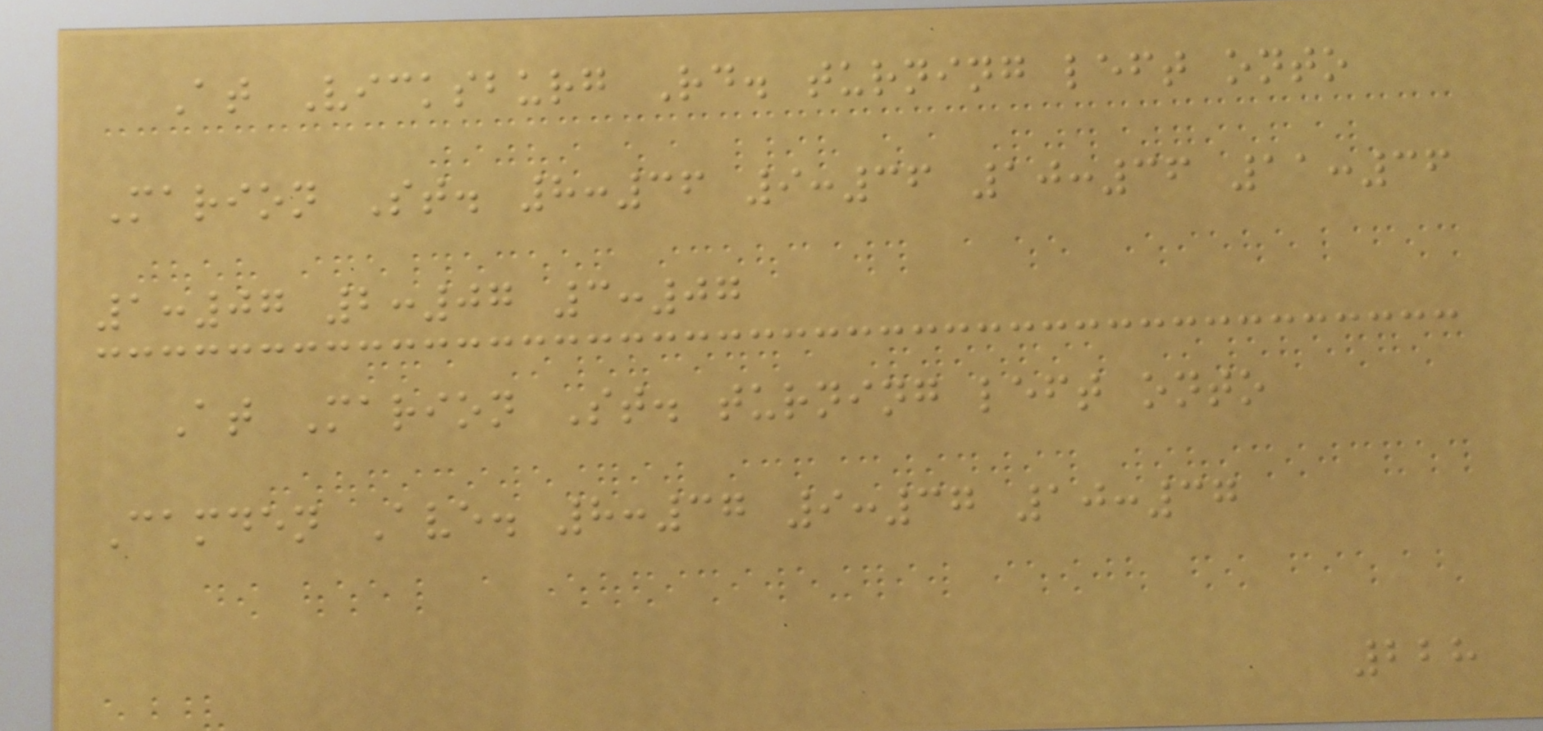At Vicksburg Rd. turning left onto
Marion St. 8:36 9:36 10:36 11:36
1:07 2:07 3:07
At Marion St. turning left onto
Camden Ave. 8:37 9:37 10:37
228
